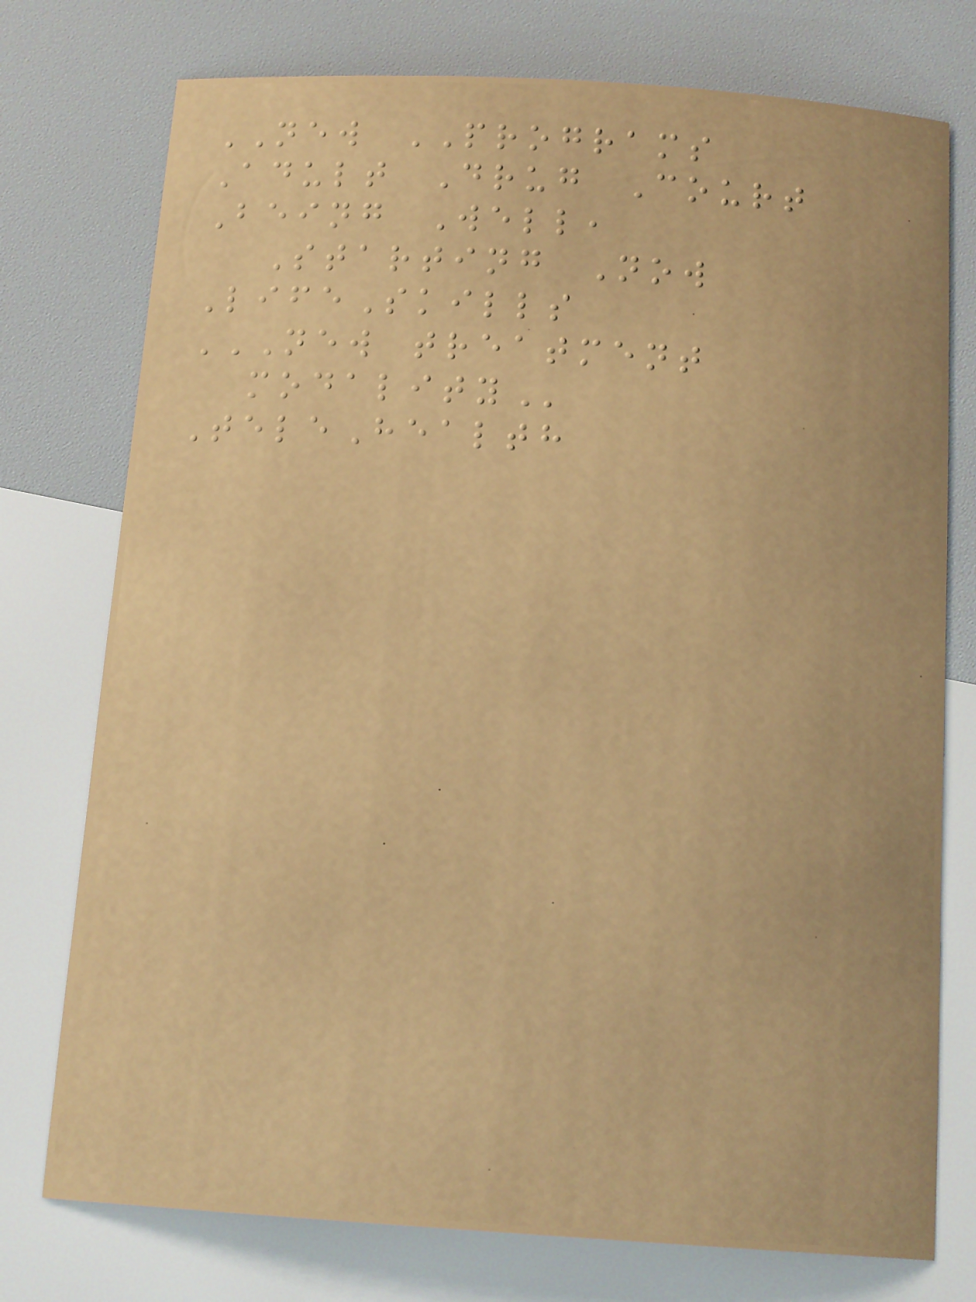NEW PROGRAMS
Adult Drug Court
Being Well,
Starting Now
LifeSkills
NEW TREATMENT
MODALITY
TeleHealth
